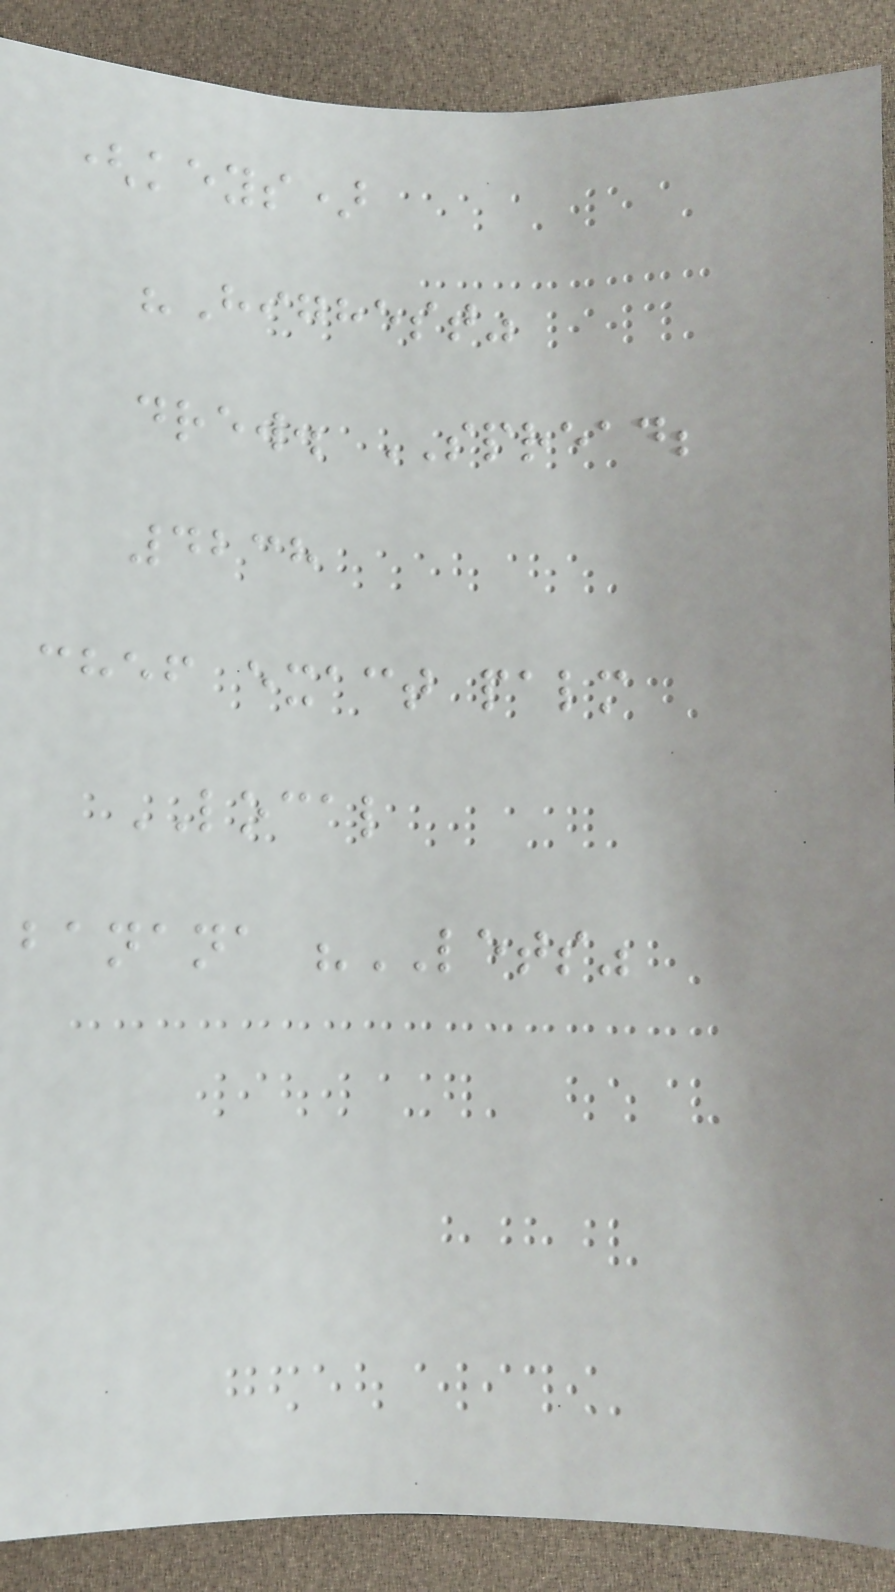(keys)
"Highest"
drew. SPREAD;
4238
chef exact palm
LOCAL
banana "LETS"
